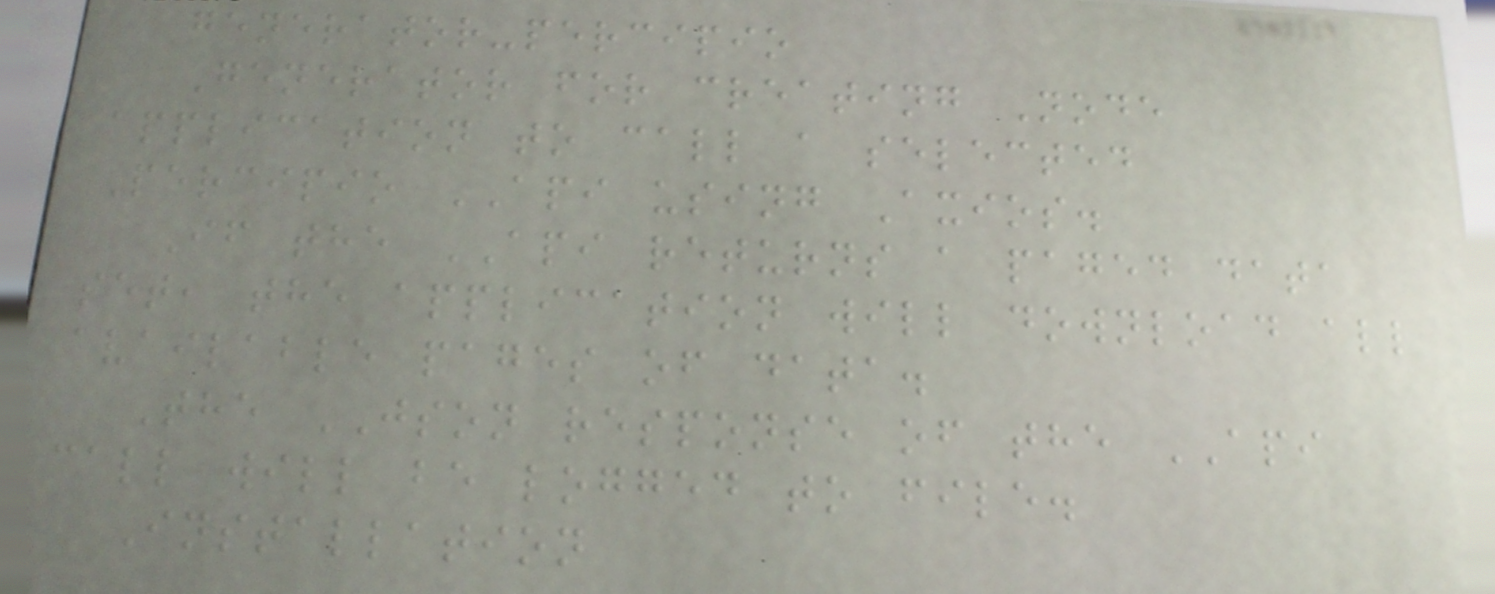generator-percipio
Generator for creating Node
application to call a selected
Percipio API using Axios.
If the API returns a paged data
set, the application will download all
available pages of data.
The JSON response of the API
call will be logged to file.
Installation
